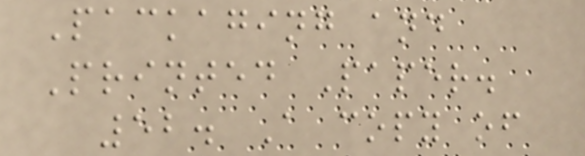Packaging and
Printed Paper.
52. A copy of
